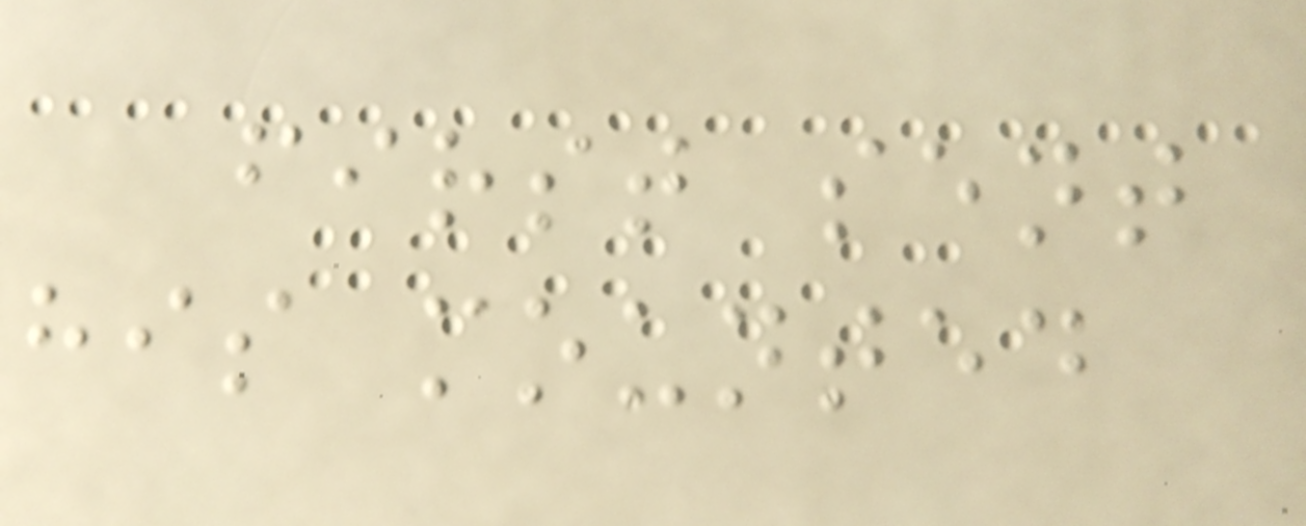first sent
his mounted
